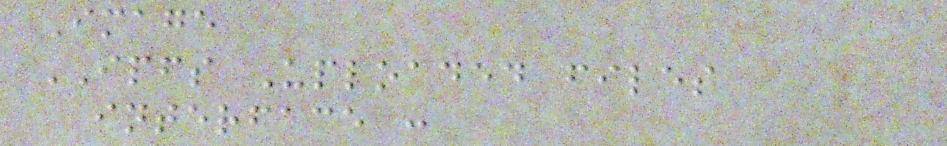Image
IPFS Uploaded files
interface :
